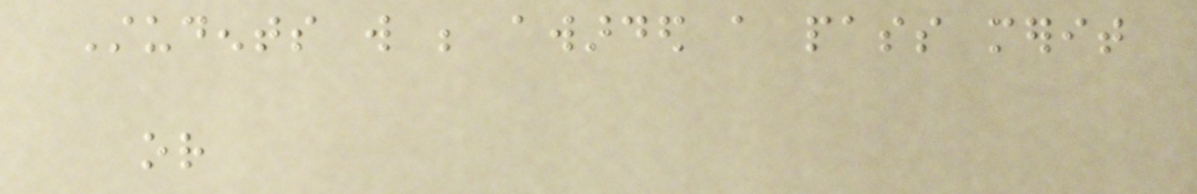Students will be awarded a pass merit
or
